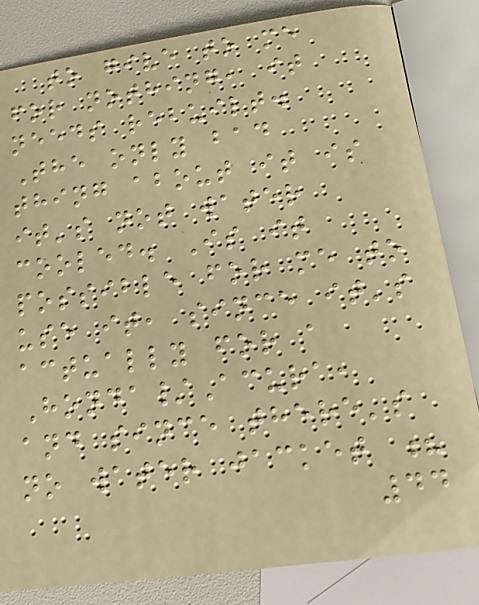to give to me
for nothing, it
needs rebuilt.
The only bad
thing about it is
it's not water
cooled. Is it
possible for me to
use it, since it's
actually for a
Honda/Acura,
and since there's
no water jacket ?
44
